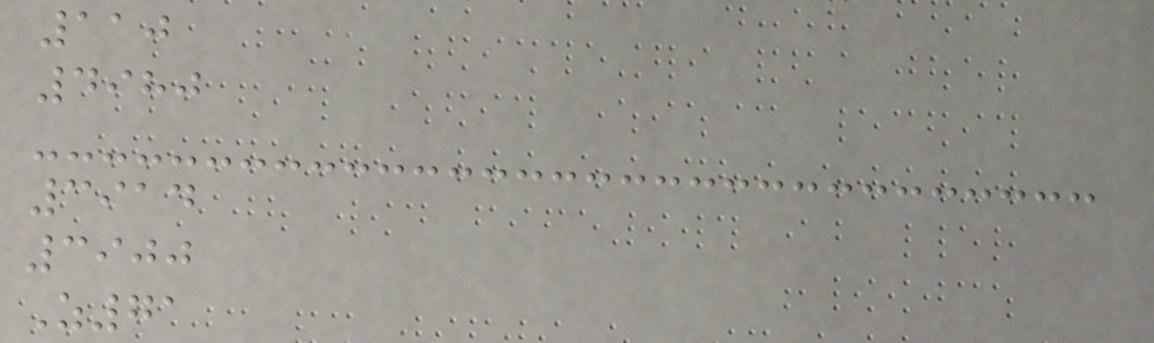110
4980
3914
3900
Z71
